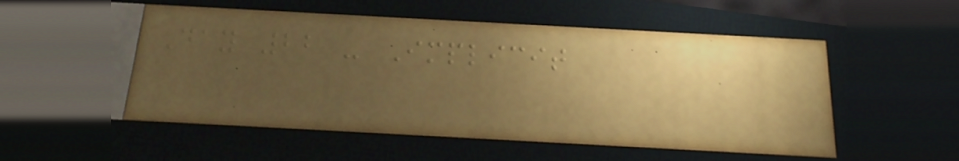Day 22 - Implicit
